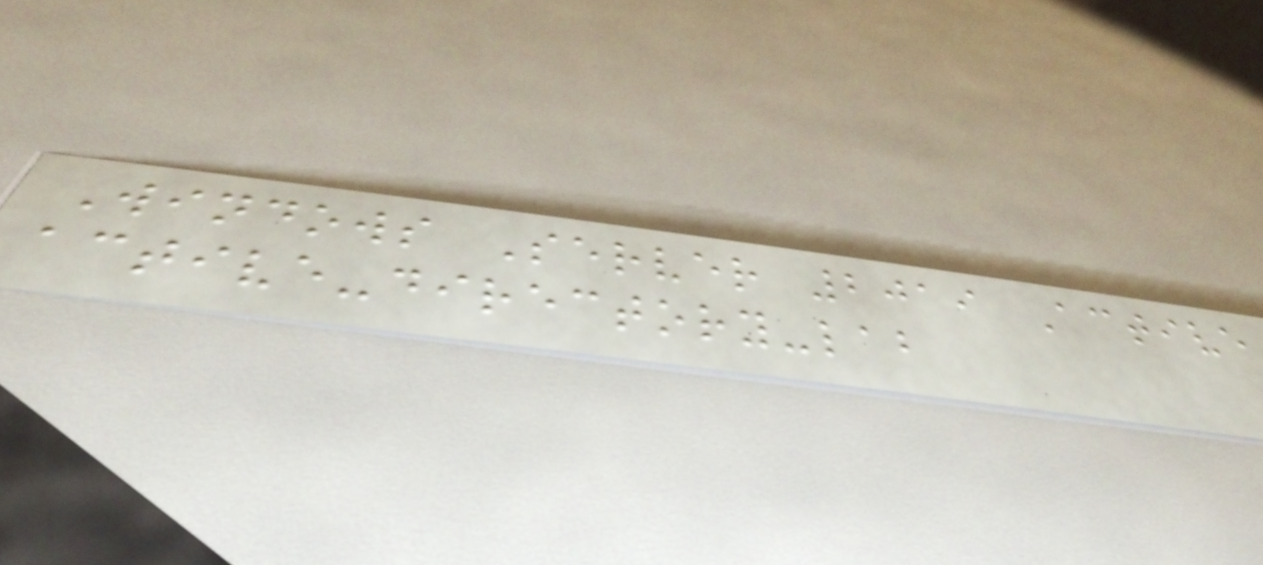Windows Server 2019 Active
active-directory-lab
